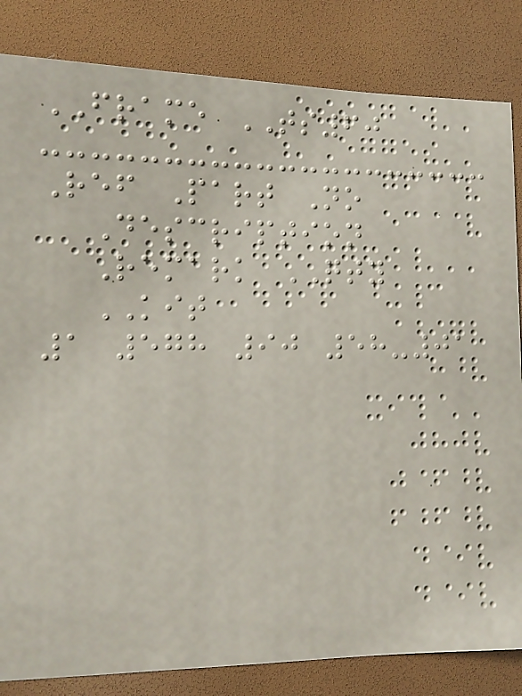FRAME TS60
Ref Part No
Description
Remark QTY
KIT
1 578 90 58-01
